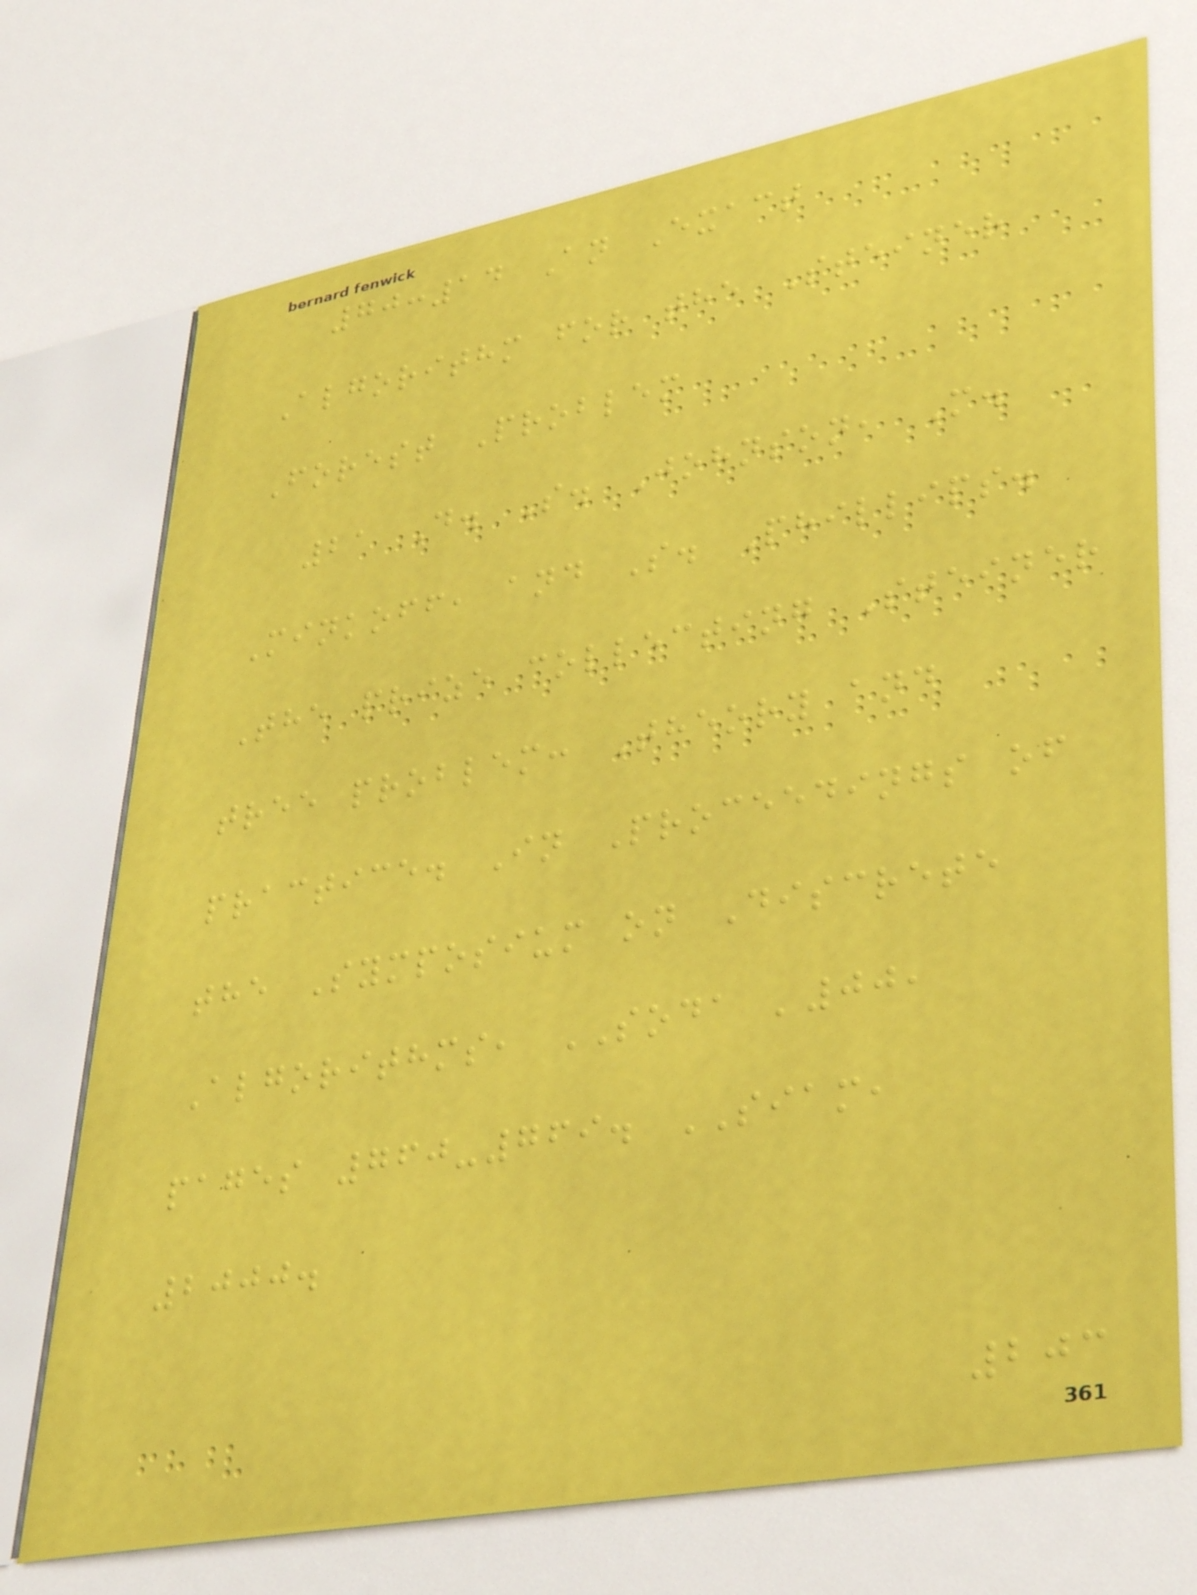70:14 An Exact
Algorithm for the Steiner
Forest Problem
21 D. S. Johnson, M.
Minkoff, and S. Phillips.
The prize collecting Steiner
tree problem: Theory and
practice. In Proceedings of
the Symposium on Discrete
Algorithms, SODA '00,
pages 760-769. SIAM,
2000.
203
